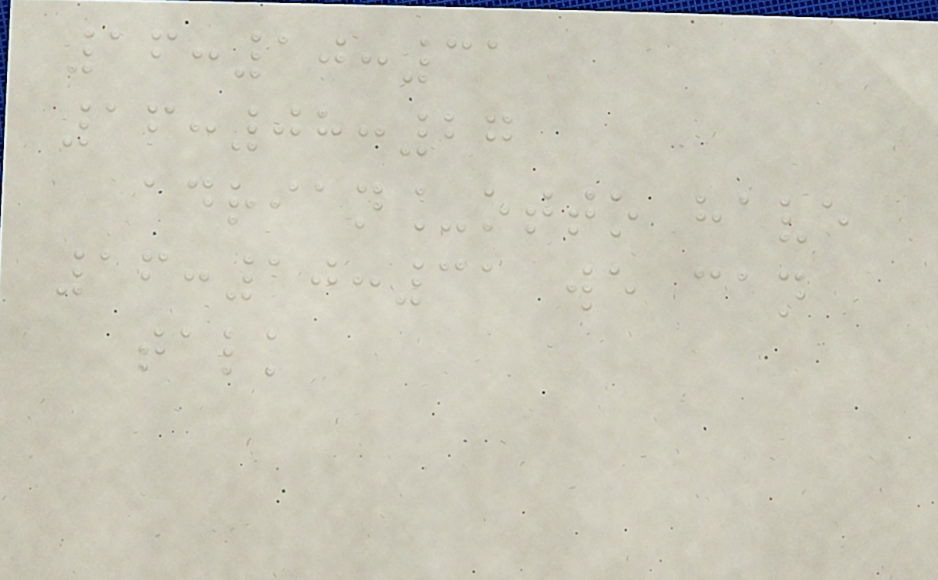16:10:31
16:08:27
adrian_otto have
16:10:31 we can
talk
